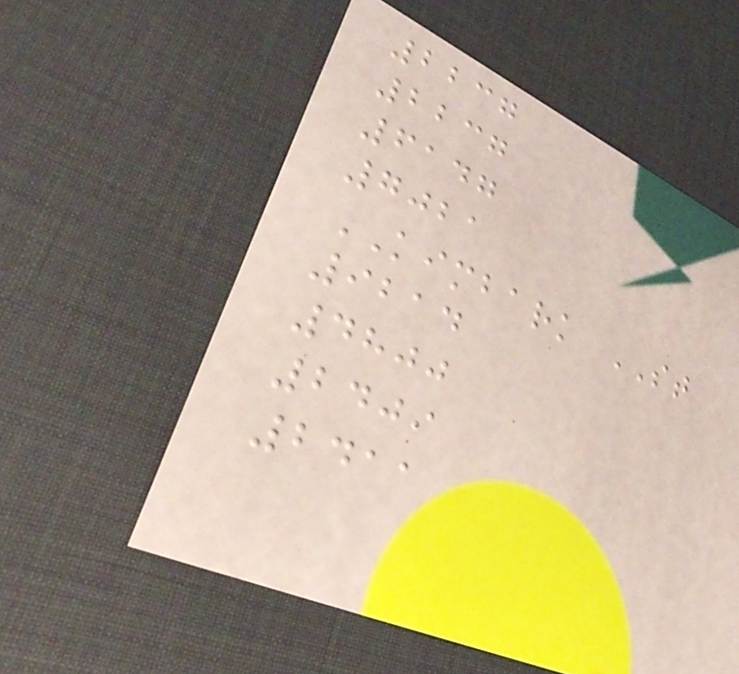2237
2237
6147
7021
KIMBARK ST
9214
4800
2409
2411
